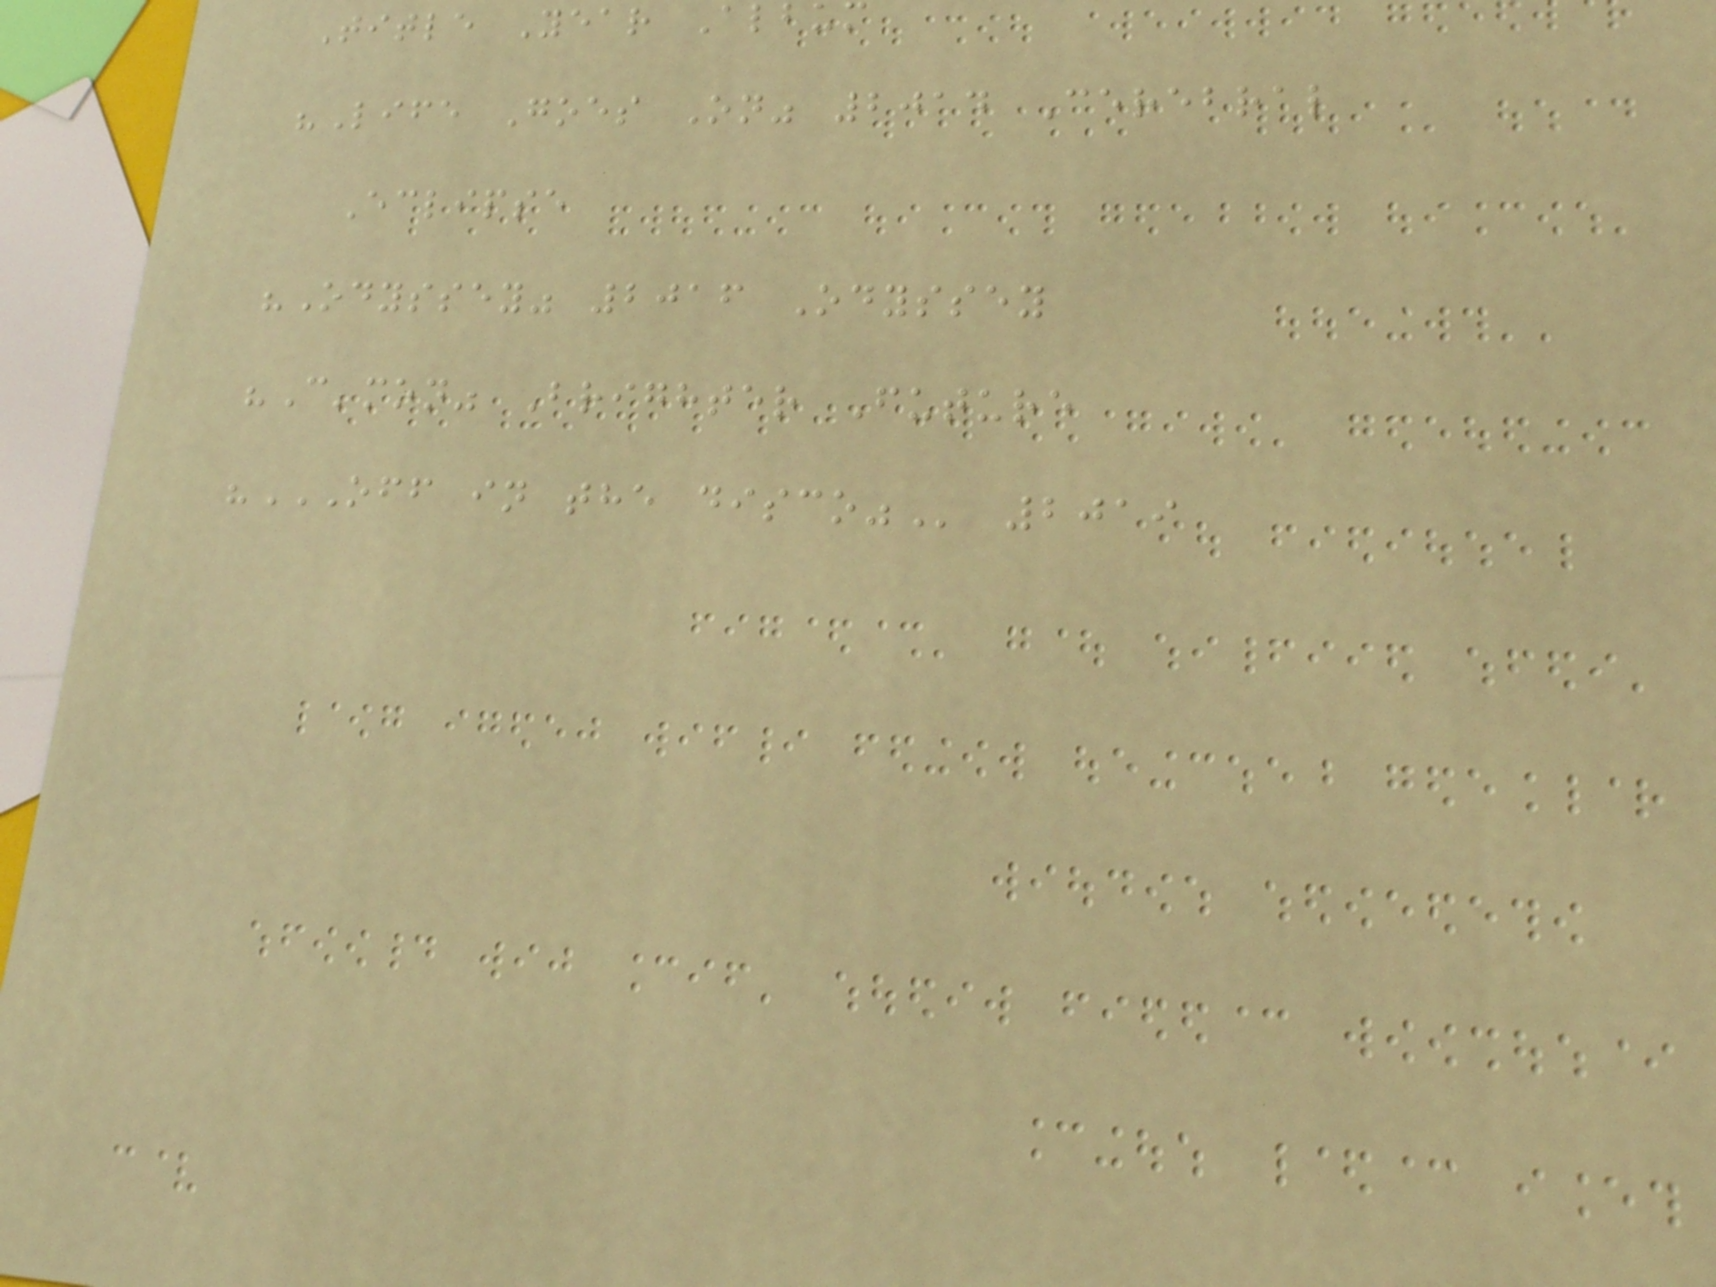Title Year Albu
"Life Goes On" 2014 Cerebral
Eclipse
"Odyssey" 2016 Odyssey
"C'mon" Brighter Future
"OFF IN THE DISCO" 2019
